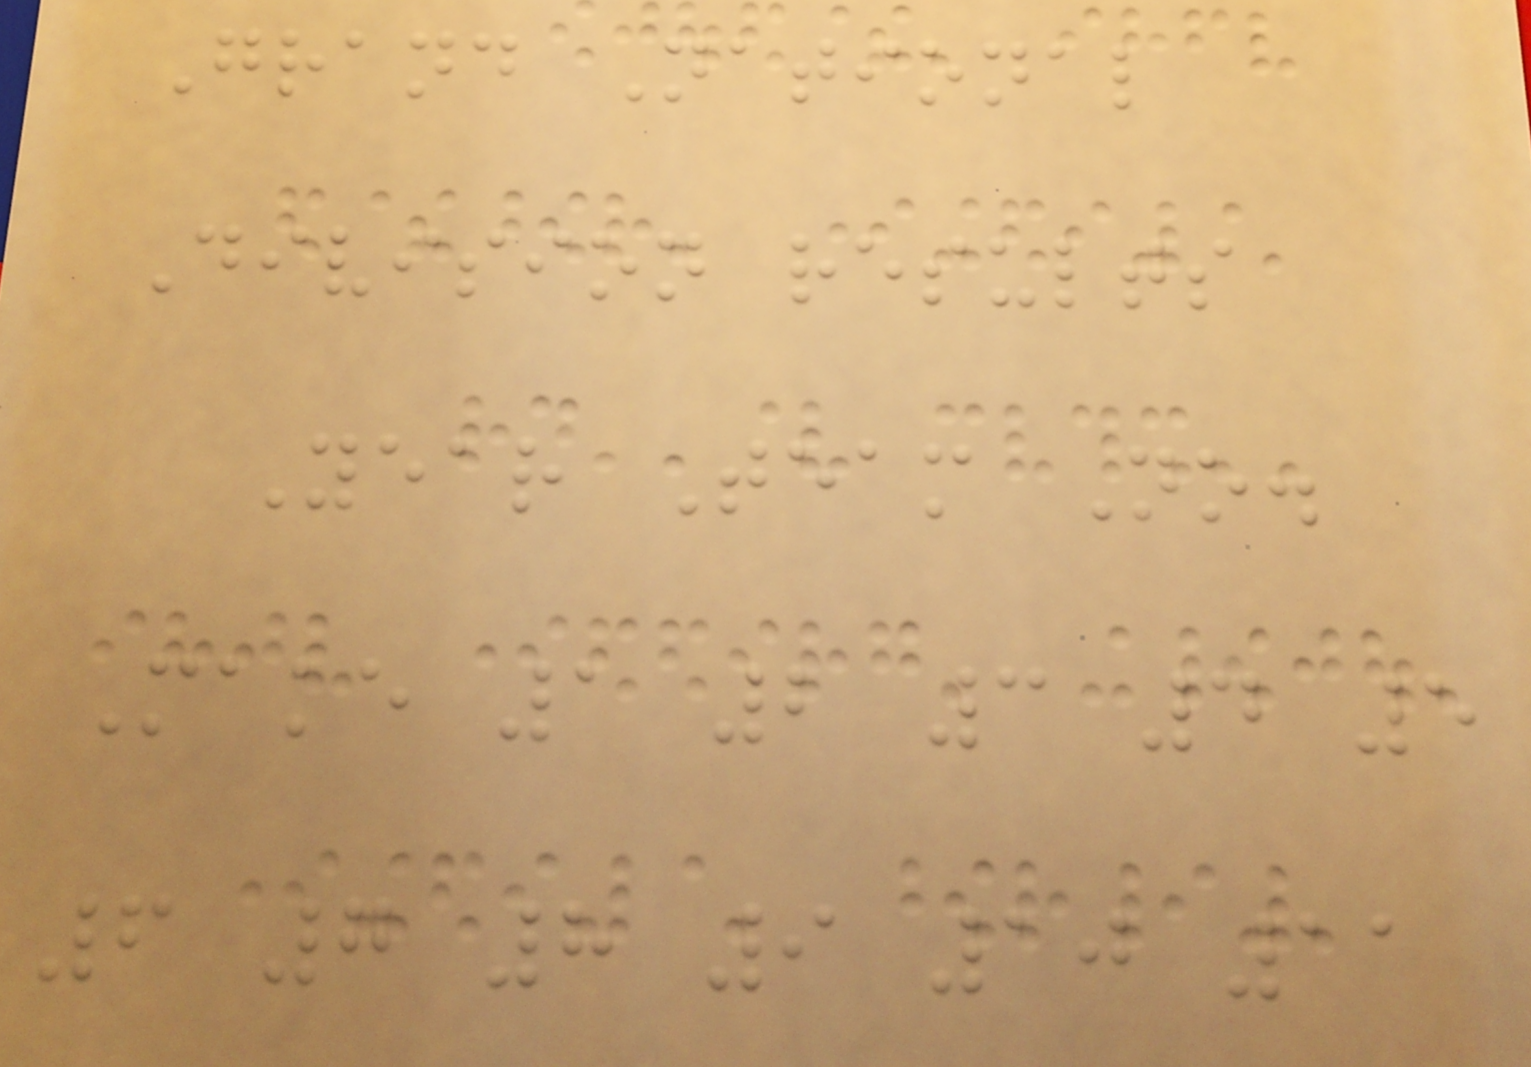Grand National
Division results
Year Team No.
Make 1 2 3 4 5
6 7 8 9 10 11
